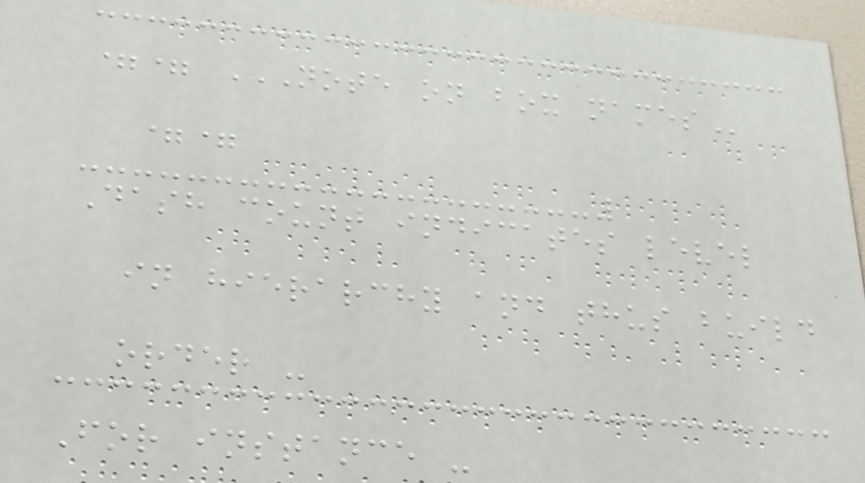== NOTE ON BOX NAMES
==
Dash count indicates level
in hierarchy and thus build
order -
For instance -
